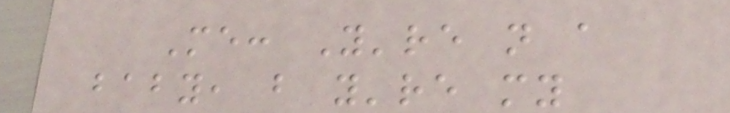Me: You're not a
baby, but you're my
